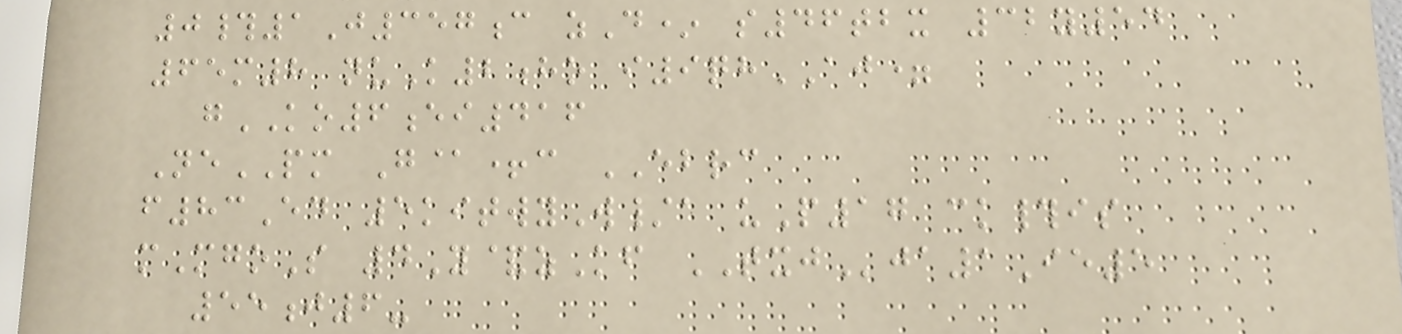0#1J357c zD* s46tbx 32y54
65m8 nuK2ho i9qhAJ=
gKO6ei416
NePM G@+c EBRC
f83Ed 5kitwyW/a uP17 ck#is
mMgoS 4Y&zKf TXJja1Ie5
55j6-
